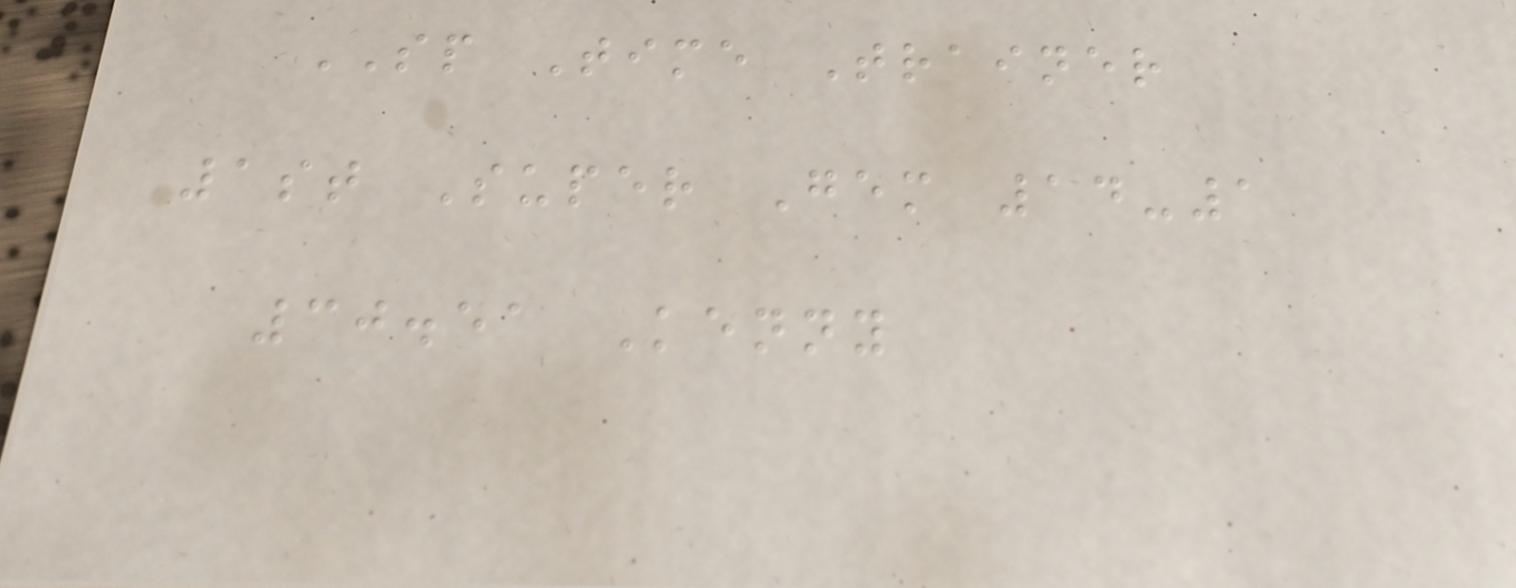SP Time Trainer
1st Super Gem 14-1
30.51 Kenny
